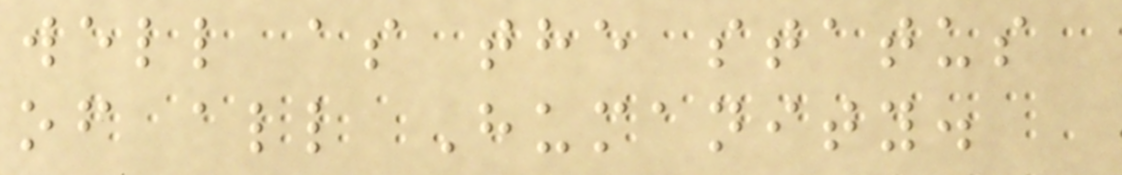well as the status
of all Humanity.
